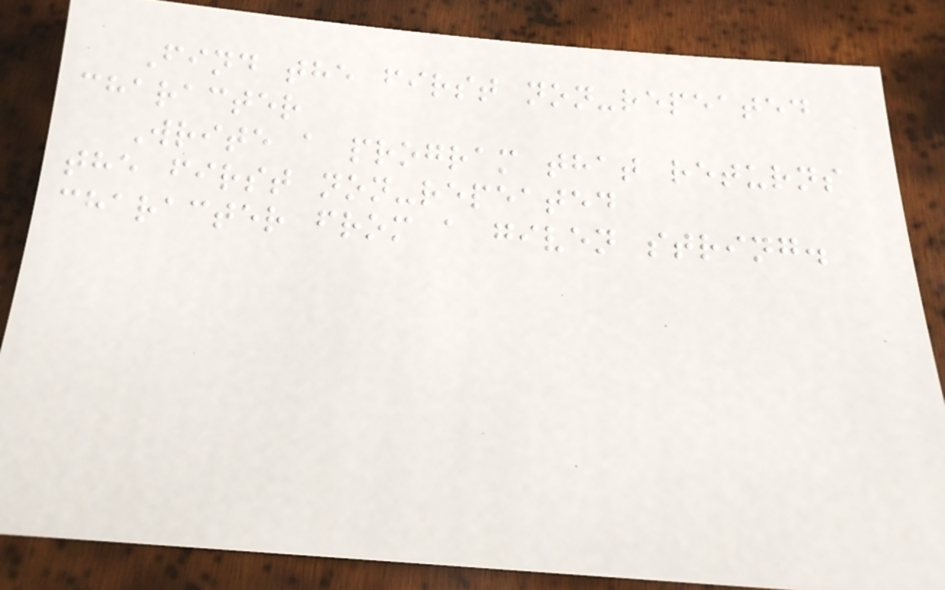Find the first non-repeated
character
Write a program that returns
the first non-repeated
character from a given string.
